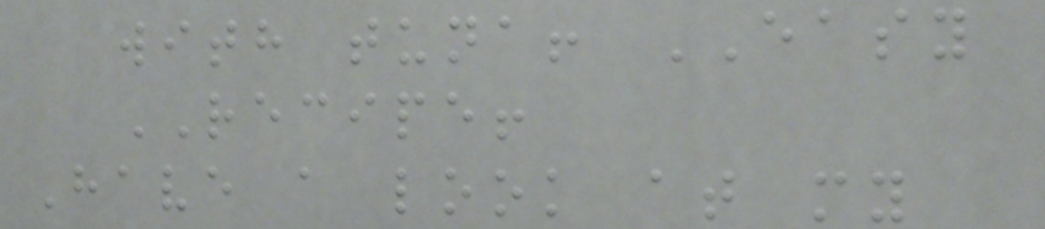with tuna! EASY
RECIPE!
Have a look at my
